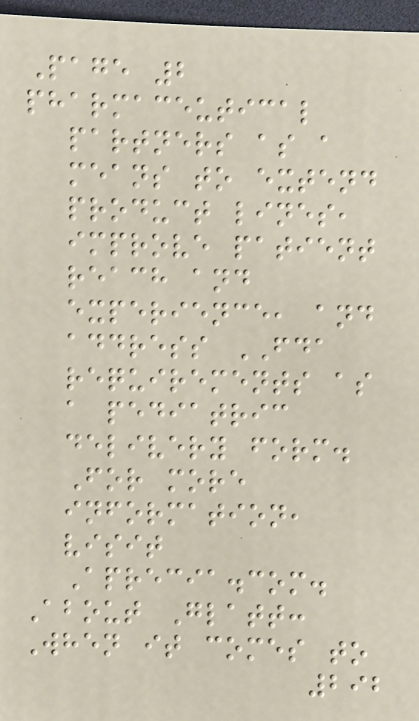Page 2
pharmaceutical
partners as a
means to extend
product lines,
improve patient
reach and
experience, and
address FDA
requirements as
a pediatric
delivery form.
For more
information,
visit
Aprecia.com.
About Glatt:
When it comes to
292
